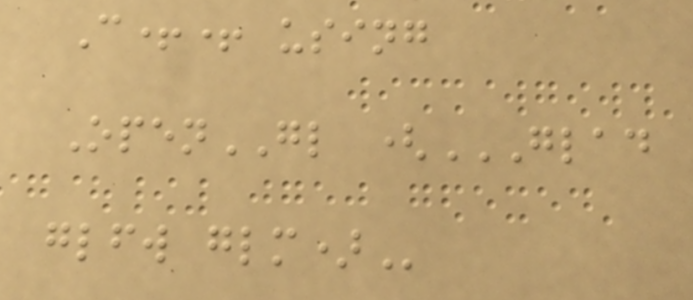C++ using
OpenGL (GLAD
GLFW GLM)
